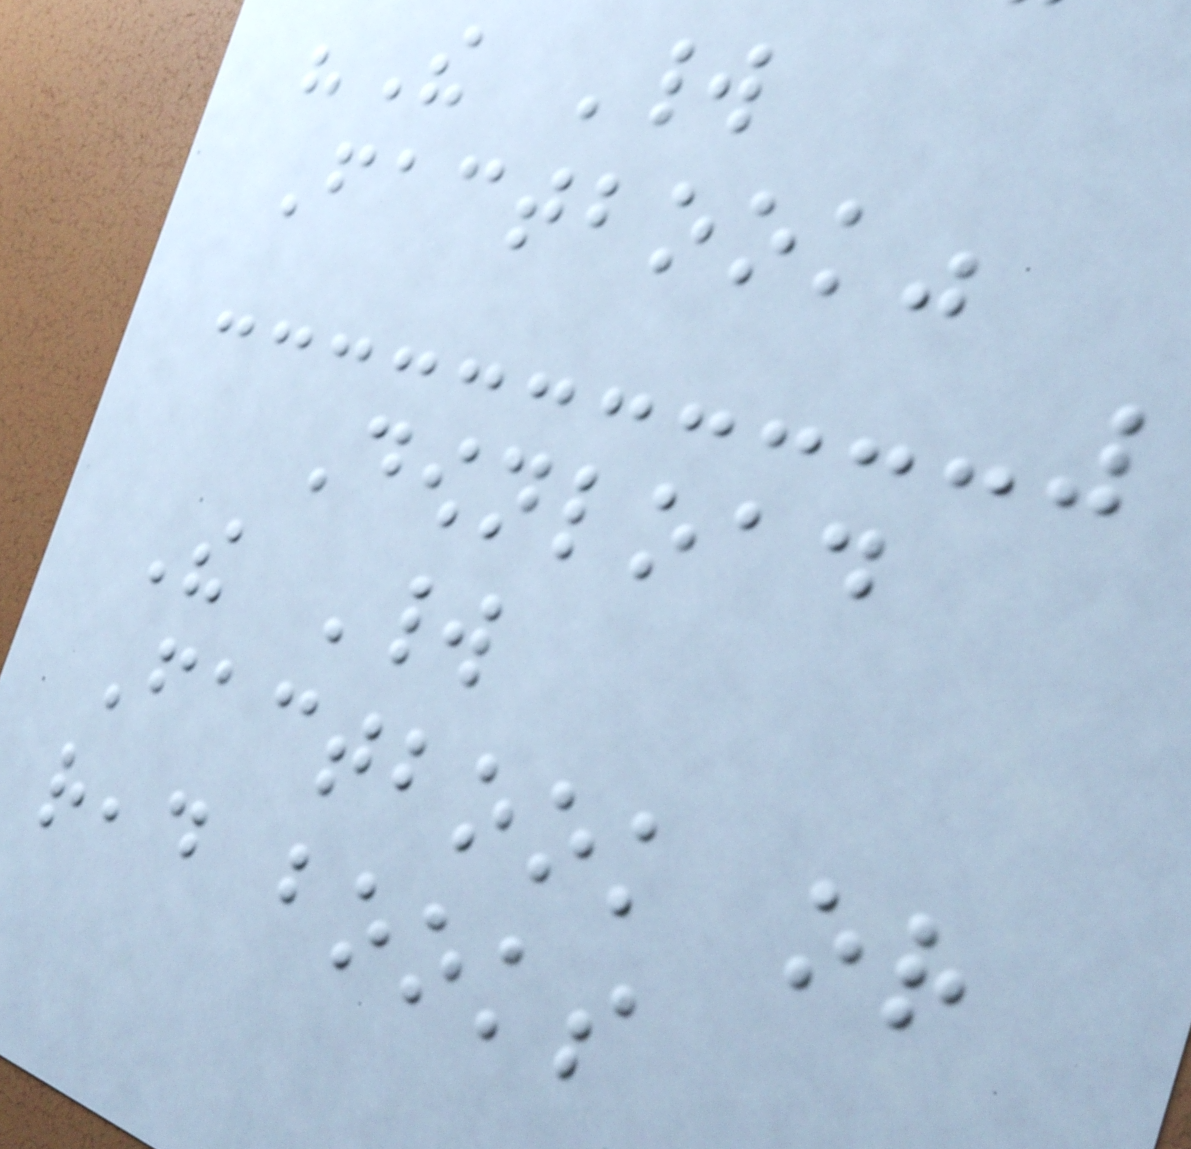"The World
Factbook"
Download
The World
Factbook or
read books
